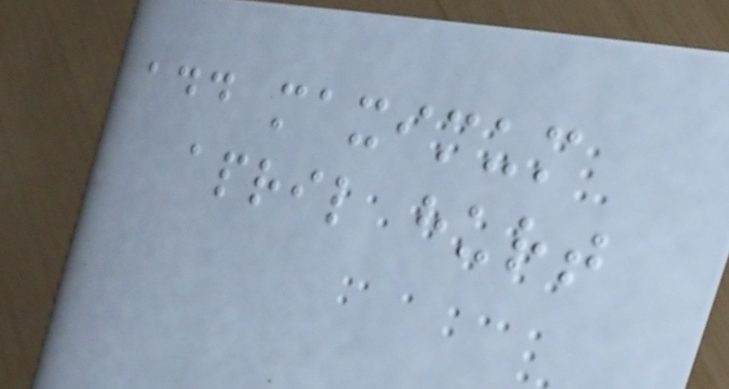add maximum
april hurt
